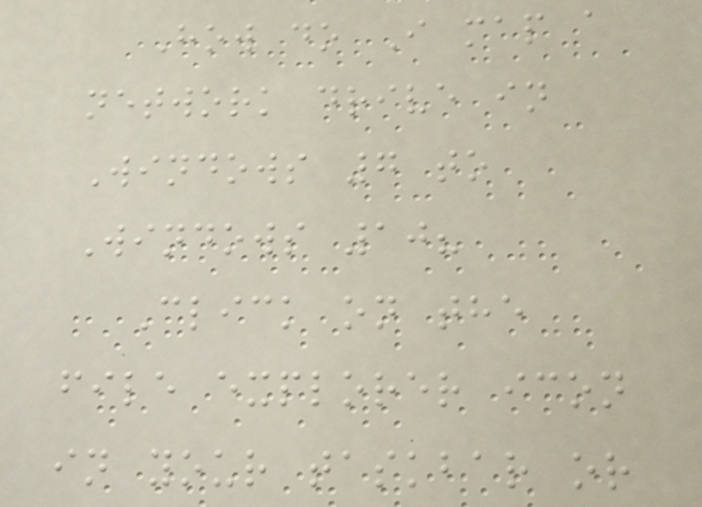How do I map a
network drive in
Windows 7 to
Windows 10?
Click on the
file explorer icon
in your taskbar or
